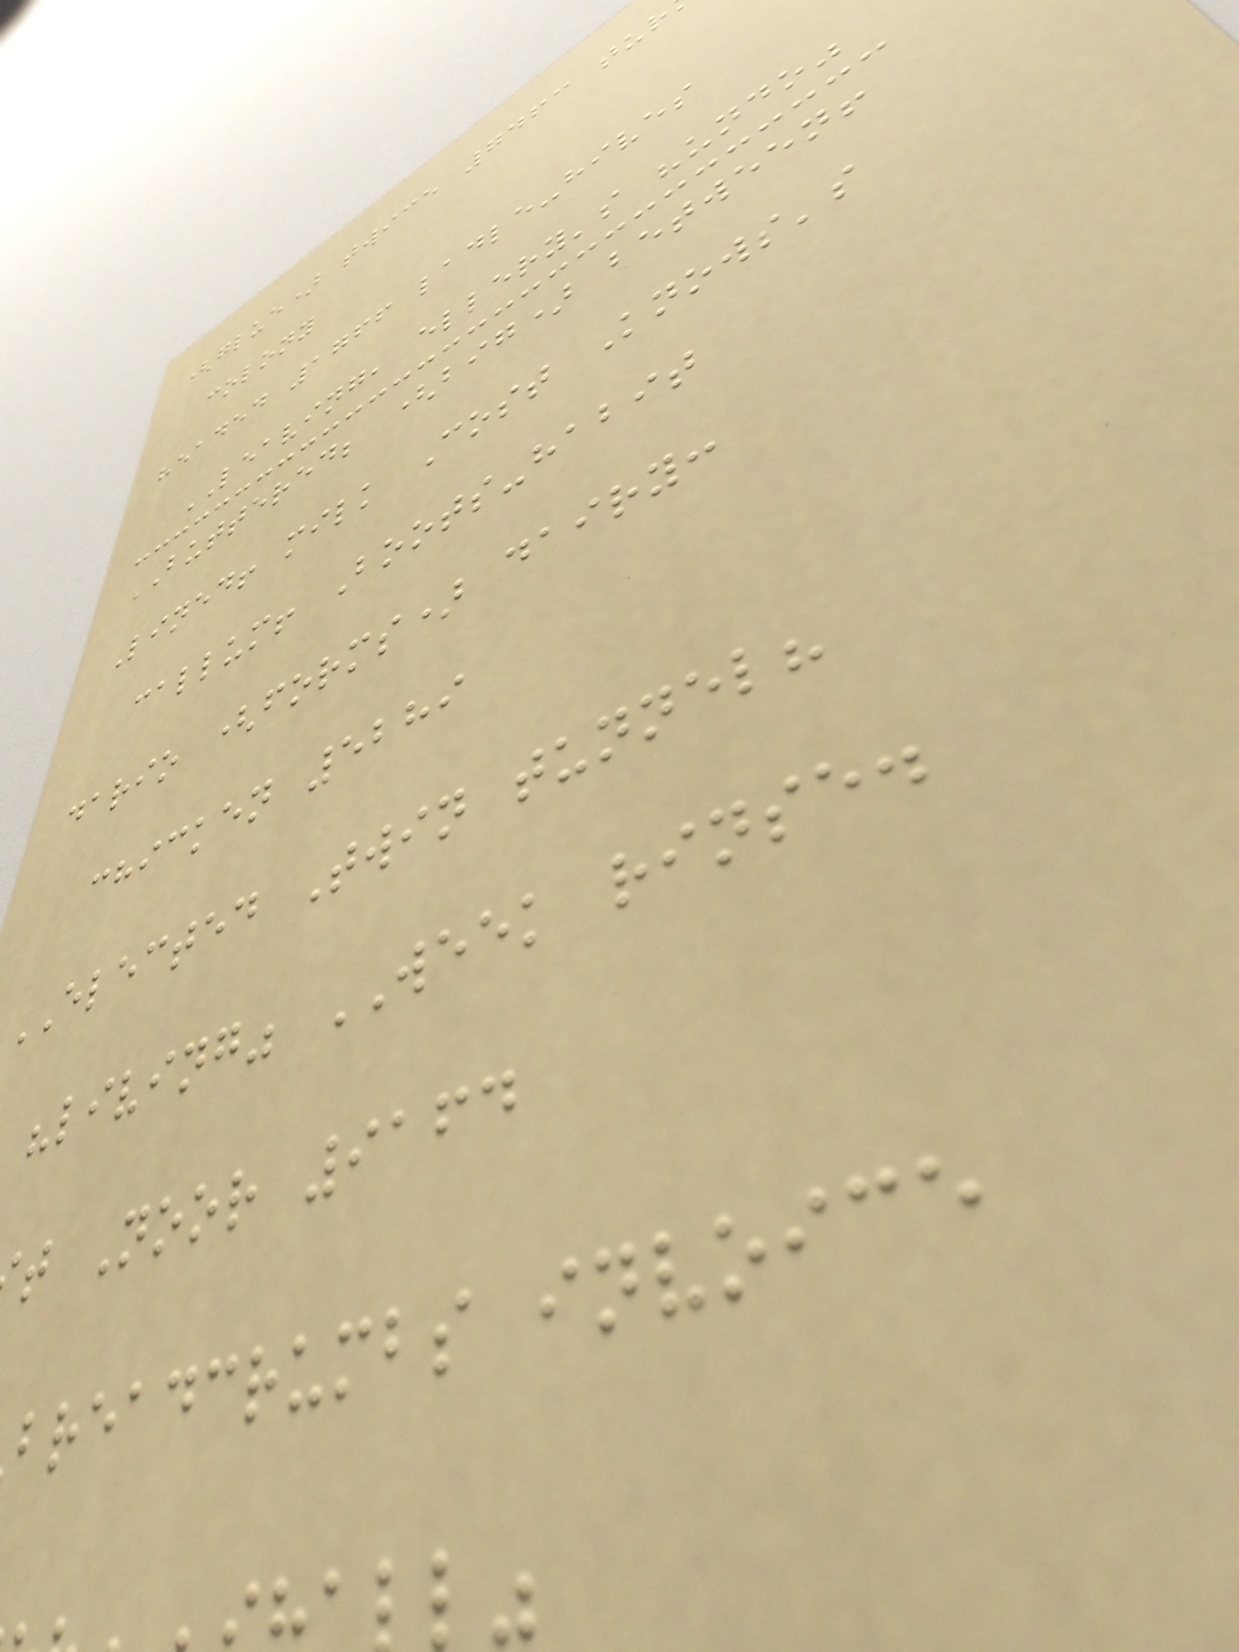(glue) twice 7463 tur
colony
headed 1766 ladle-hives
LEAVING, ellery's "undo"
BUTTERED; (big) between!
Lined! milk Cost Knows's
callum! Boots-habit
dario (forms) dairy:
chicken 5289
ELECTED Twin tunnel?
"living" WEEK rinse.
t Noor 9164
breadcrumbs invoice
